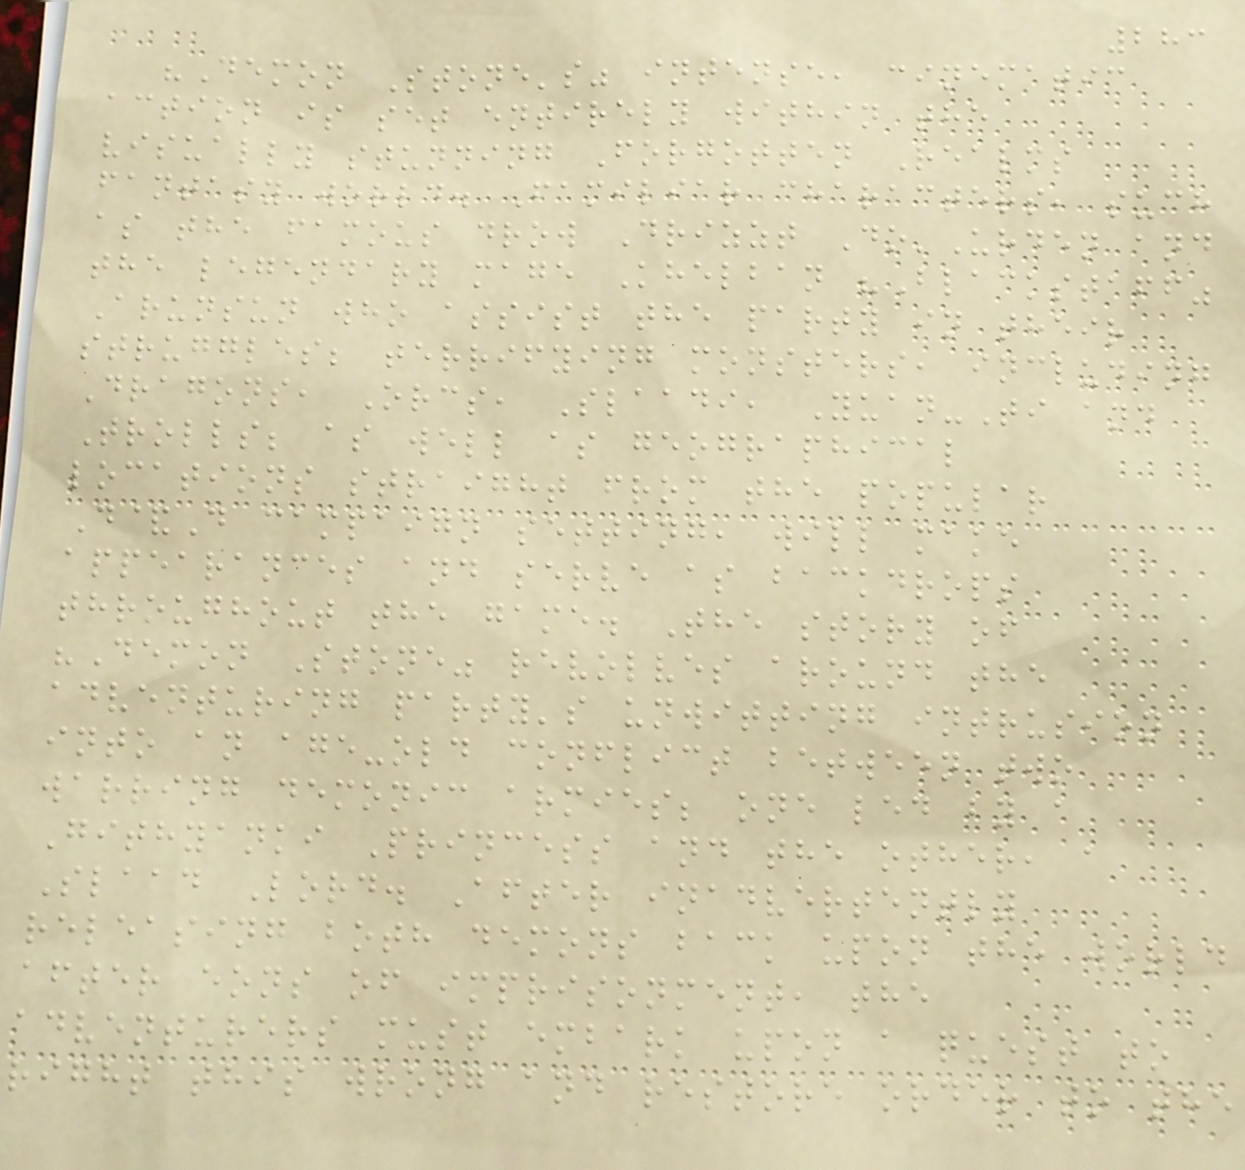283
"Demon Stone's" intense, cinematic
action is set entirely within the
visually stunning Forgotten Realms
fantasy world. Familiar characters, such
as the famous drow Drizzt Do'Urden and
the legendary mage Khelban "Blackstaff"
Arunsun who assist the party in their
struggles; terrifying monsters, including
Dragons, Orcs, Slaadi, Yuan-Ti and
Trolls; as well as geographical
locations straight from the popular
D&D campaign setting, will make
appearances and serve as backdrops
throughout the game. The story of
"Demon Stone" revolves around the
adventuring party's unwitting intrusion
into an age-old conflict between two
warring demonic armies; one led by a
Githyanki Princess and the other, a
Slaad Lord. After inadvertently
releasing both demons back upon the world
after eons of imprisonment, the
adventurers must embark upon a quest to
right this wrong and restore order to the
